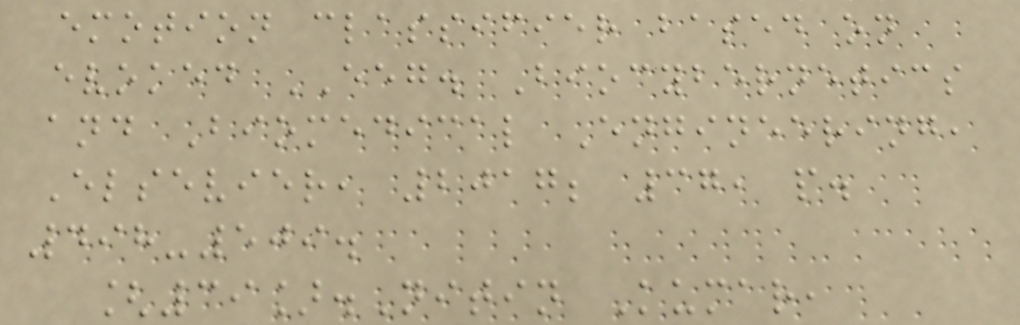emotion classifier based on
evoked EEG. Biocybernetics
and Biomedical Engineering,
Elsevier, 2017; 37, p.
498-509.
[39].Nitin Kumar,
